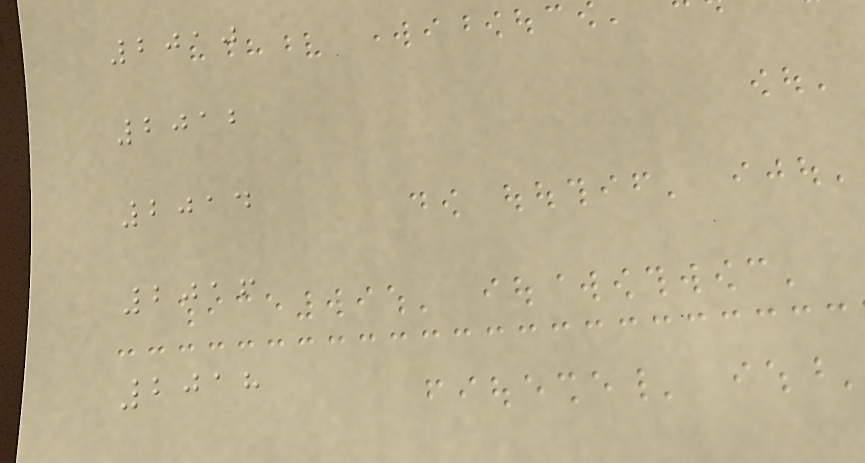2010
2012
2014
2016
2018
